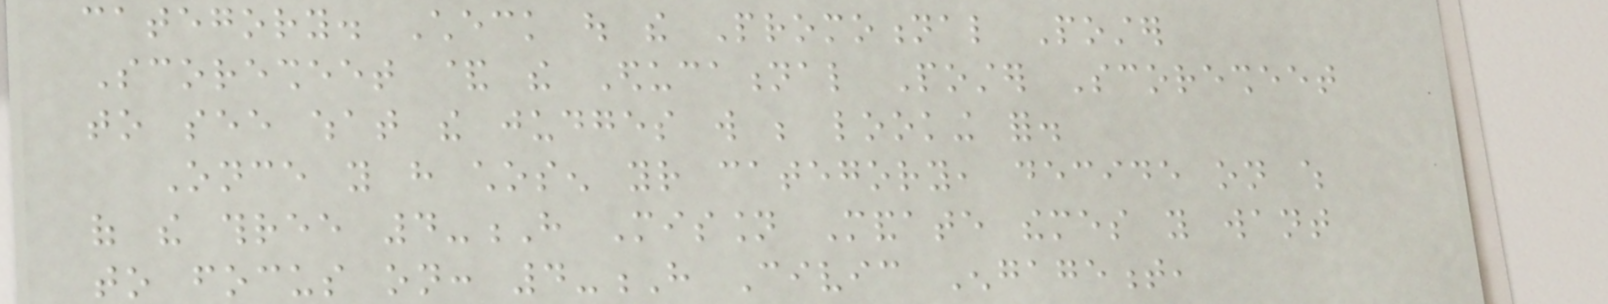category. Check out the Promotional Poster
Scoresheet & the Educational Poster Scoresheet
to see what the judges will be looking for.
Once you have chosen your category, decide on which
of the three 4-H Mission Mandate themes you want
to focus on: 4-H Civic Engagement,
